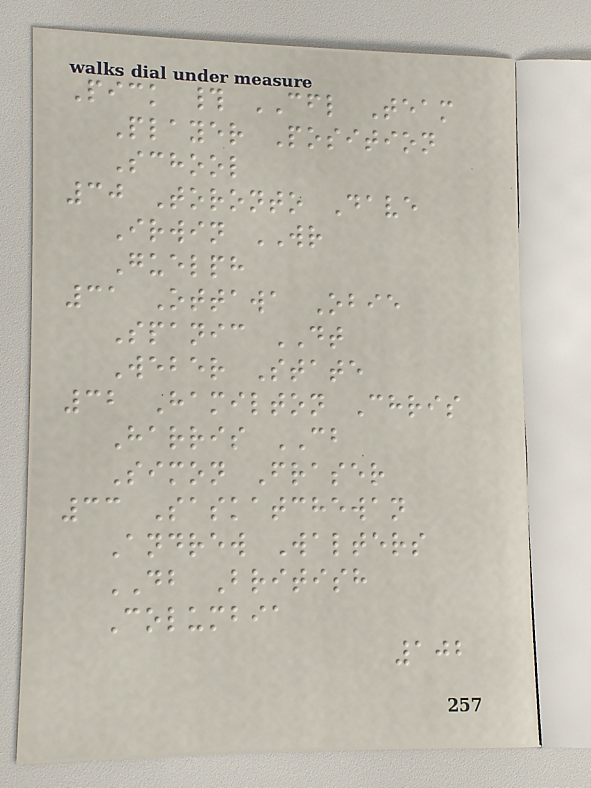Pick # CFL Team
Player Position
School
30 Toronto Dave
Irwin WR
Guelph
31 Ottawa Obie
Spanic DT
Weber State
32 Hamilton Chris
Harris CB
Simon Fraser
33 Saskatchewan
Andrew Walters
DB British
Columbia
102
